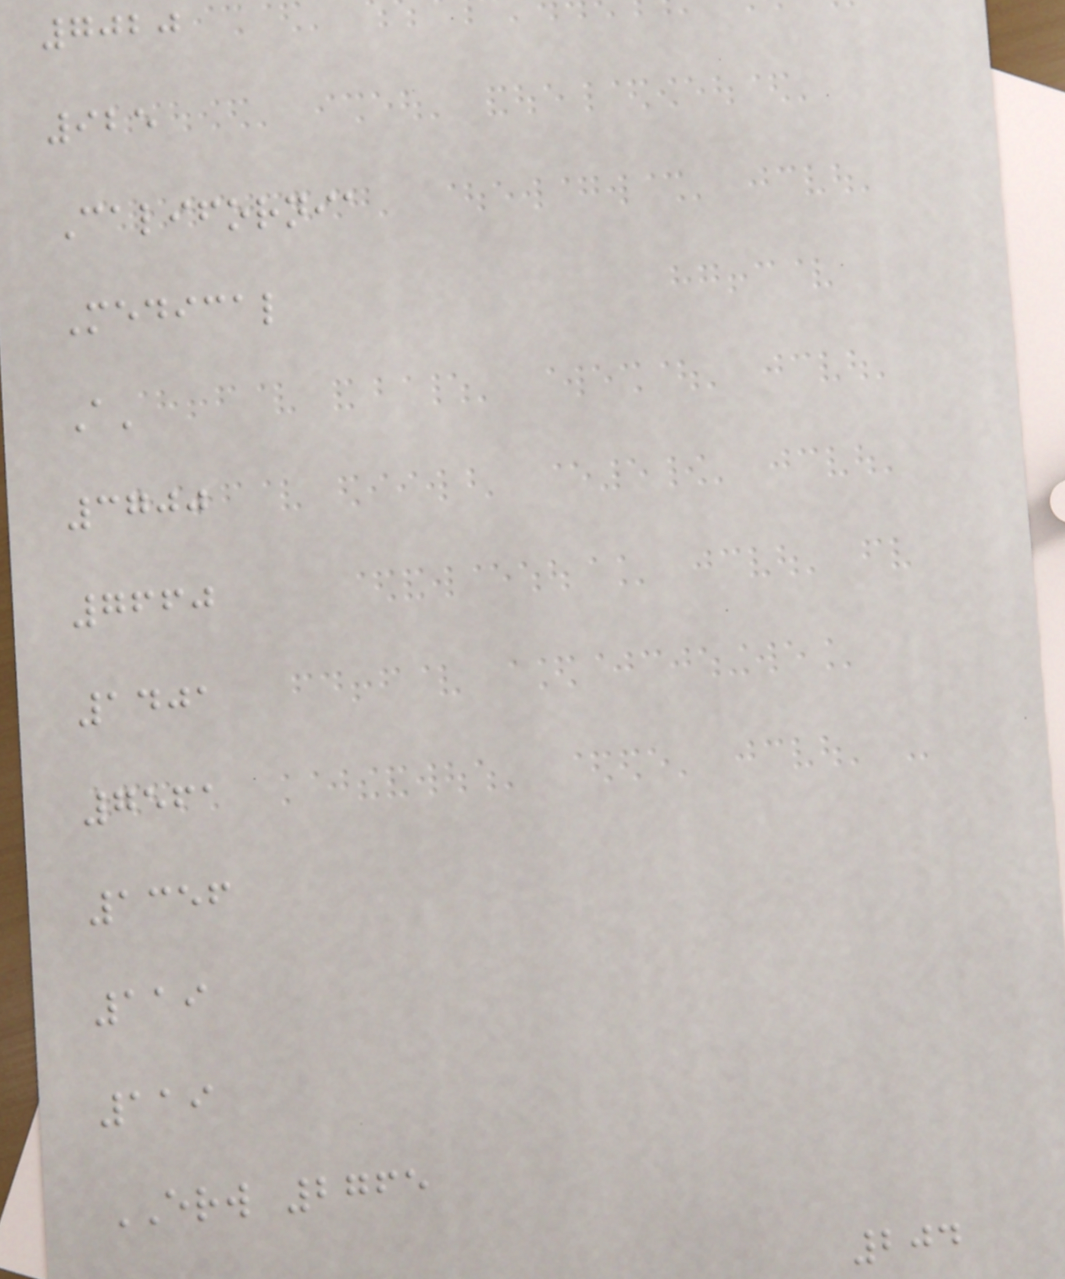7020
925
California
Medical
A'
3700
7660
1401
7561
1356
119
119
ERW 2765
204
